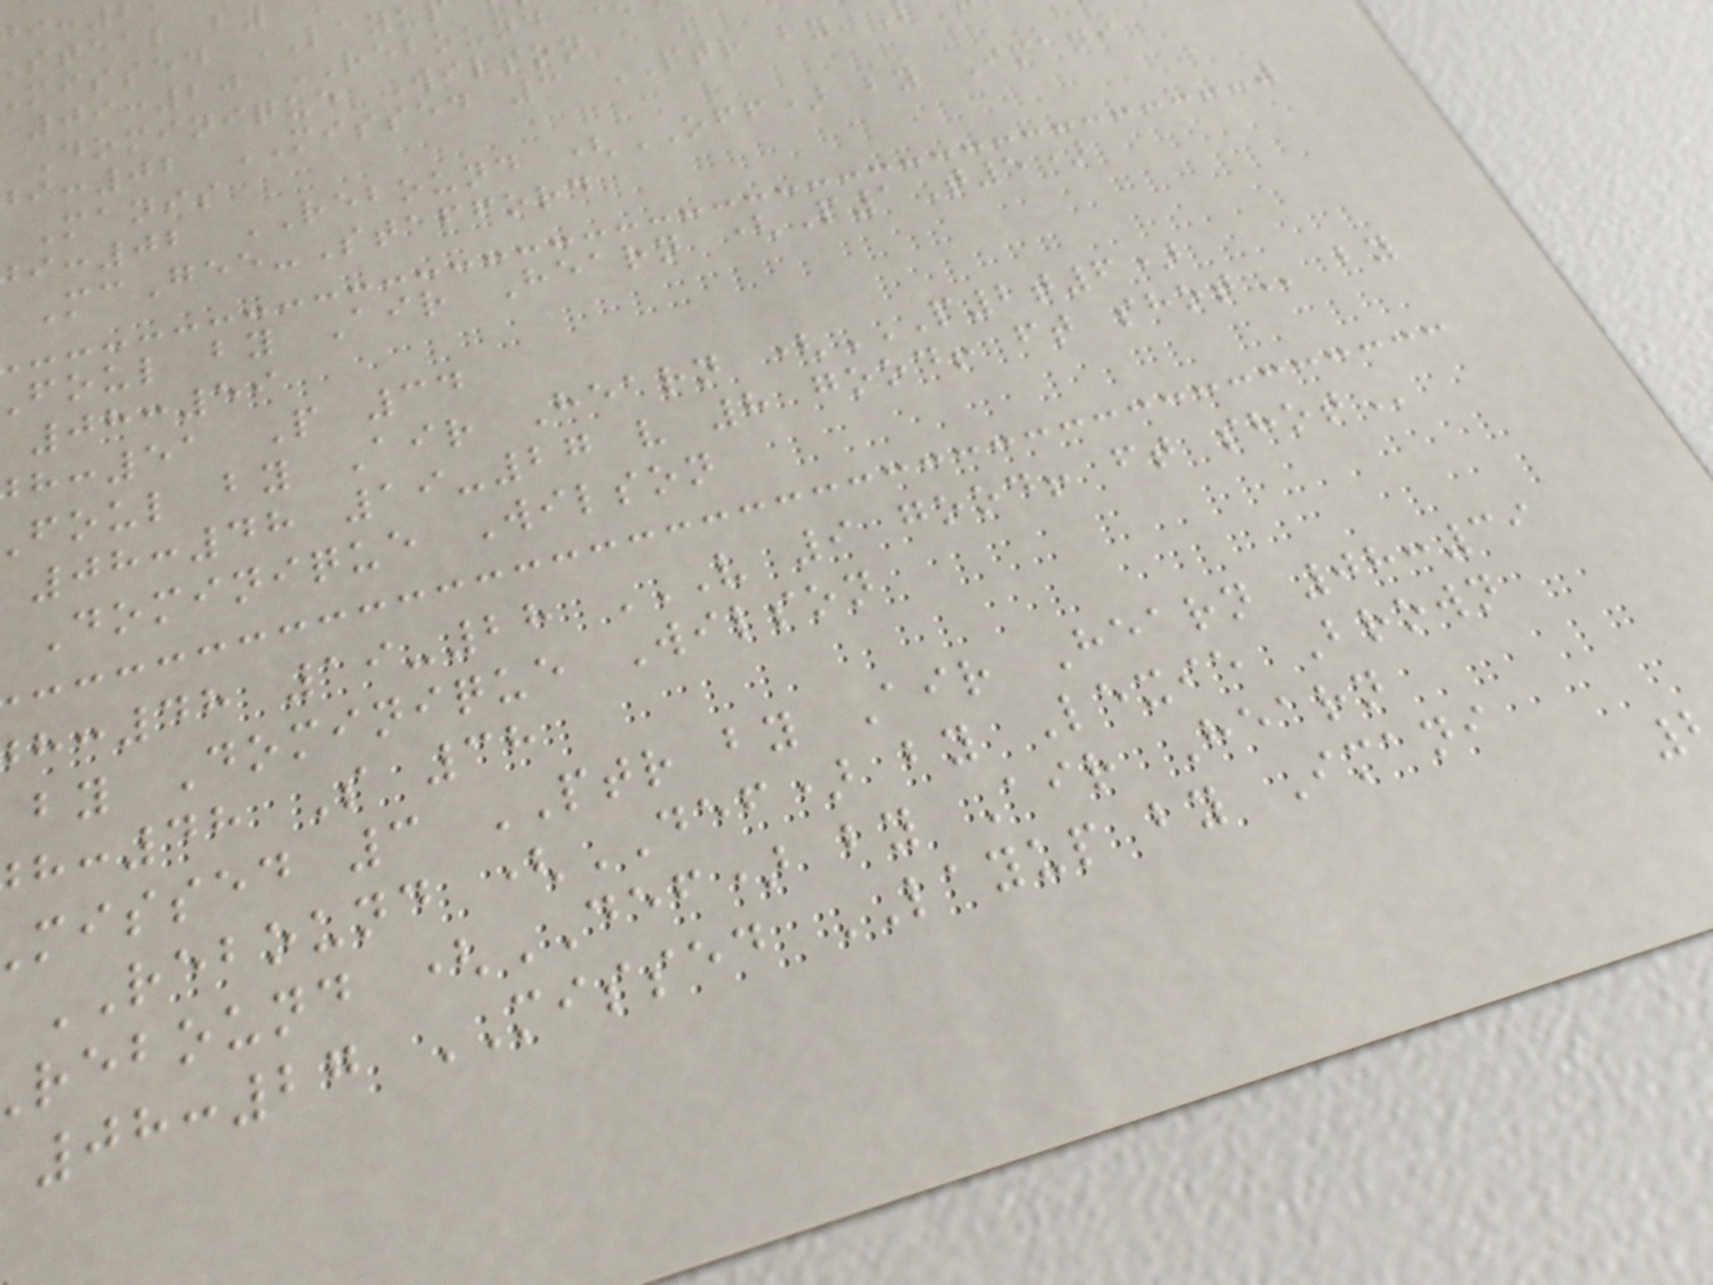missed LAYU
09:20 REBOUND
Dominique Wilson
:02 MISSED 3 PTR by
Manis
:02 REBOUND (OFF) by Imani
McGee-Stafford
foul by Air Hearn (P1T5)
08:59
:51 P 34
08:48 19-27 v 8 good! ft
Dominique Wilson
:48 19-28 V 9 GOOD! FT SHOT
by Dominique Wilson
:48 S 38
missed 3 PTR by Air Hearn 08:39
REBOUND (DEF) by Lexie Brown
rebound (DEF) by Air Hearn
08:27 MISSED LAYUP by Imani
